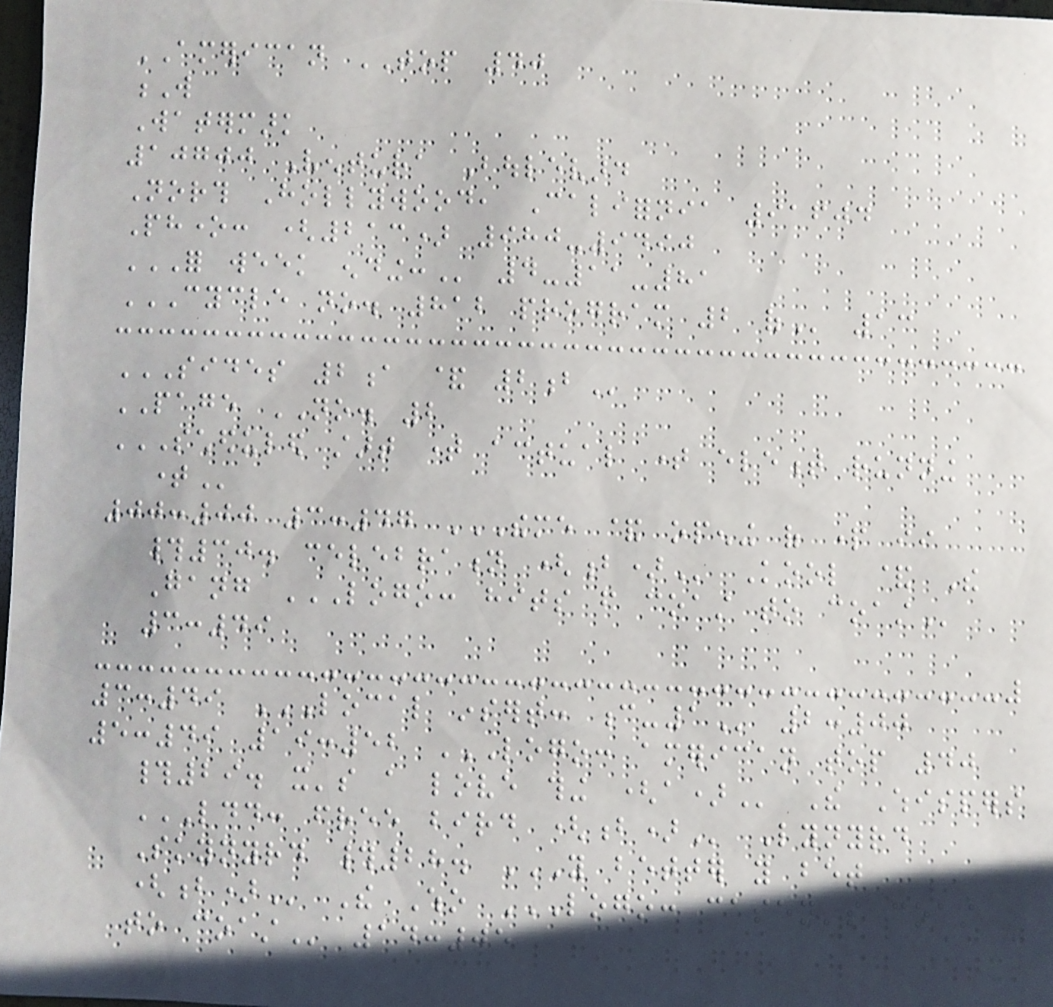AMERICAN TOP 40
W
Watermark
10700 Ventura Boulevard
North Hollywood, California 91604
Phone: (213) 980-9490
FOR WEEK ENDING: 4-11-81
CYCLE NO. 812 PROGRAM 2 OF 13
SIDES 2A & 2B
PAGE NO. 2
SCHEDULED START TIME ACTUAL TIME ELEMENT RUNNING
TIME
00:00 3:47 THEME & OPENING OF PART II
#30. CELEBRATION (B) Kool & The
Gang LOGO: HITS FROM COAST TO COAST
3:49
3:49 LOCAL INSERT: C-1 2:00
5:49 19:52 LOGO: AMERICAN TOP 40
#29. IT'S A LOVE THING (A) The Whispers
LDD: FREE BIRD (B) Lynyrd
Skynyrd #28. YOU BETTER YOU BET
(B) The Who LOGO: CASEY'S COAST
TO COAST 14:05
